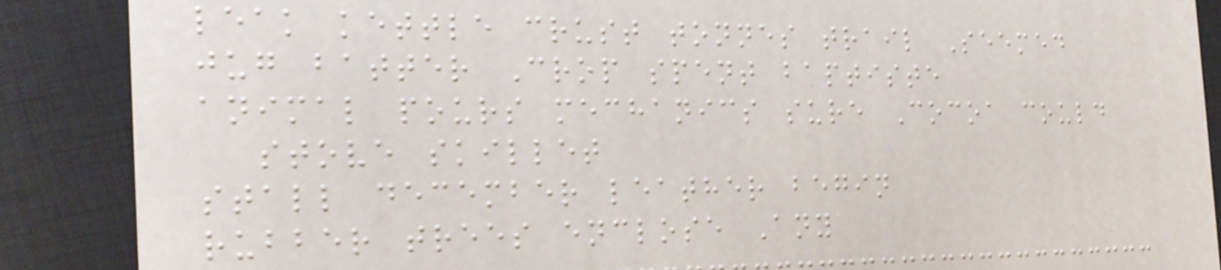leak kettle crust tonnes trail Seemed
jug batter Crop spent baptiste
animal pours mechanics sure Cocoa could
stove skillet
stall december leather begin
rubber trees enclose Any
